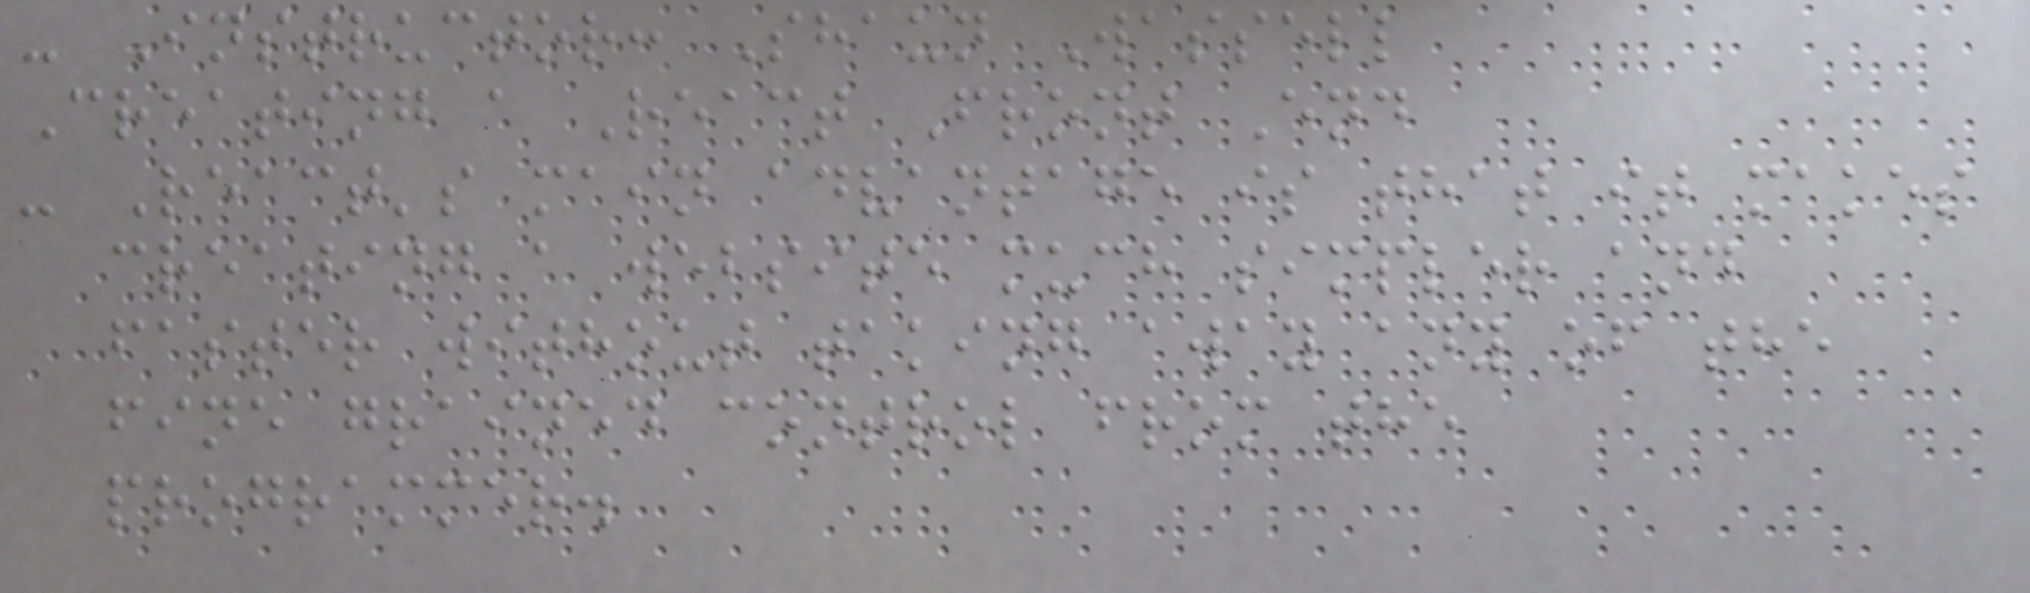- Instructor: Shaun Wassell
Creating a React Front End
- React's main advantage is that it makes
creating a website much simpler and
faster without taking away any of the
fine grained control from the
programmer.
